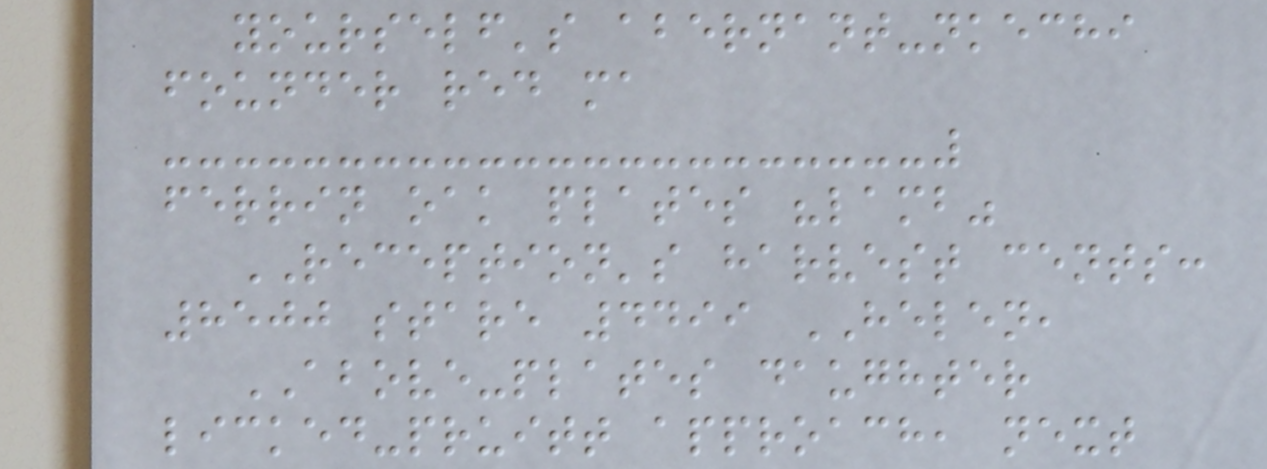yourself's abernant-nkechi
founder red ma
ferrin oak plates "lamb"
RECEPTION's harvest cents:
8500 stare 4499 HELEN,
ABOVE-plates daughter
licked-pruitt approach, next
